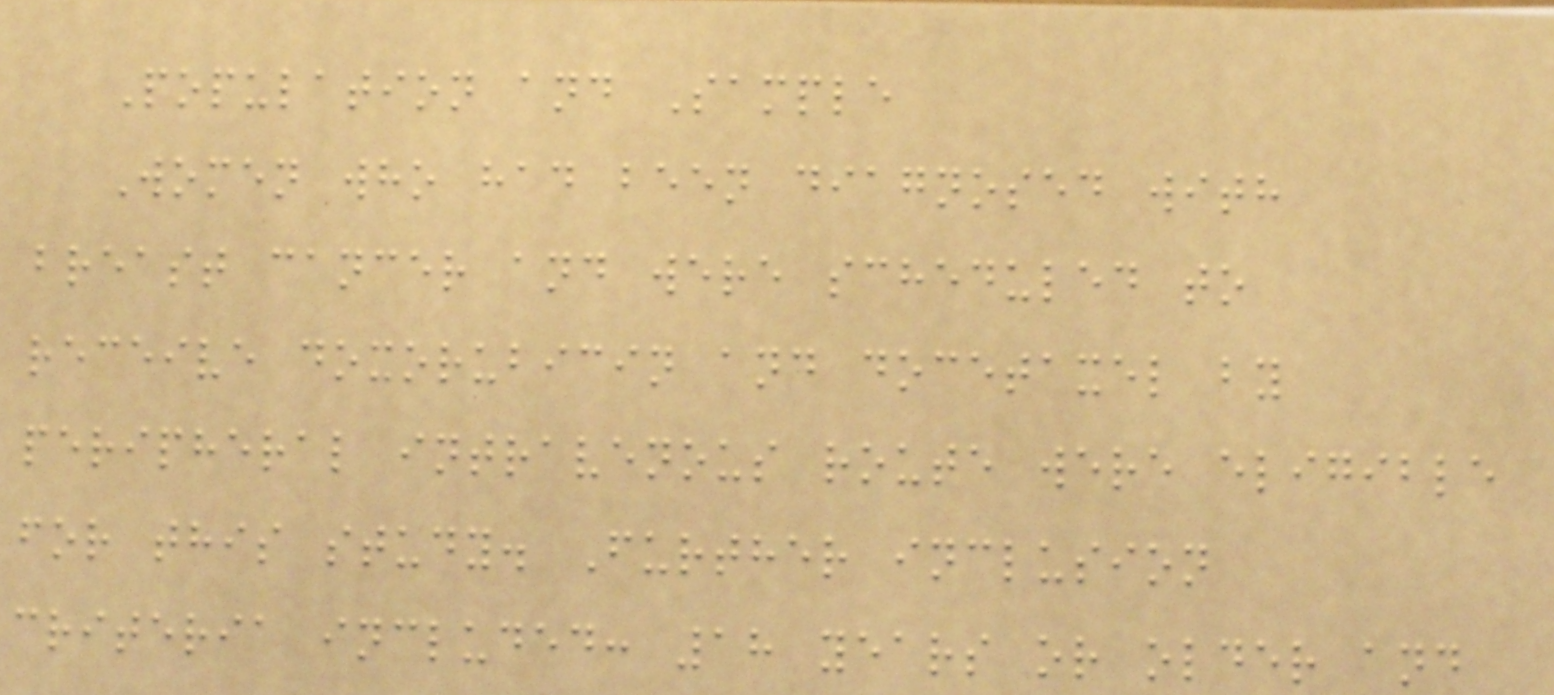Population and Sample
Women who had been diagnosed with
breast cancer and were scheduled to
receive doxorubicin and docetaxel by
peripheral intravenous route were eligible
for this study. Further inclusion
criteria included: 18 years or older and
